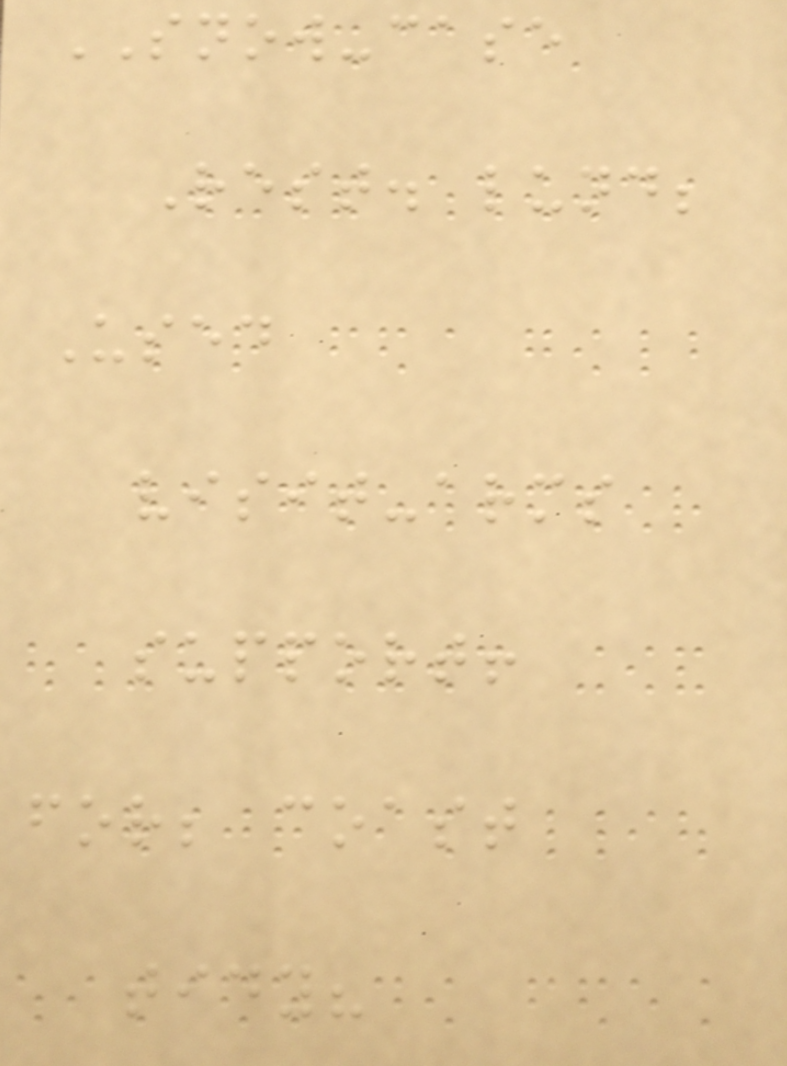SNOW-case
Rest. lund;
Used
visit-arms
support!
for; coast
tidy?
